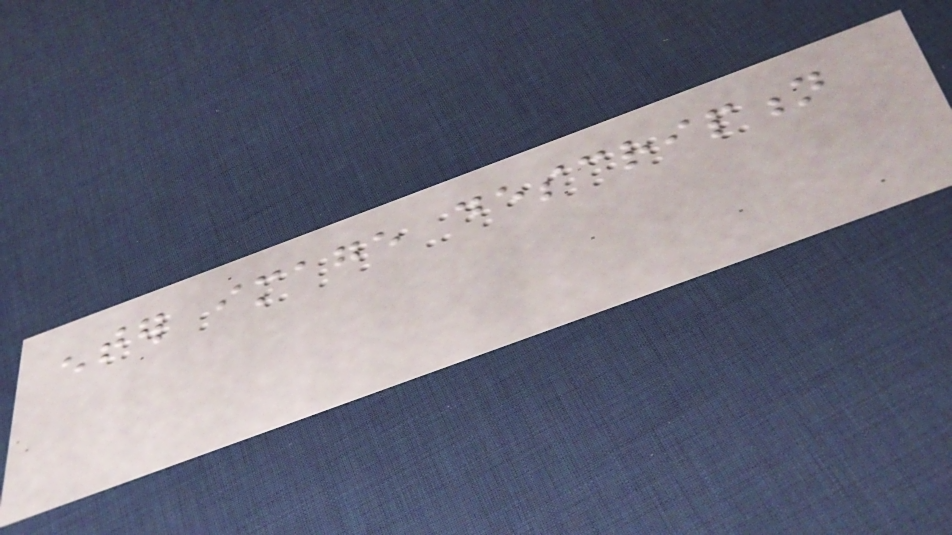enter image description
